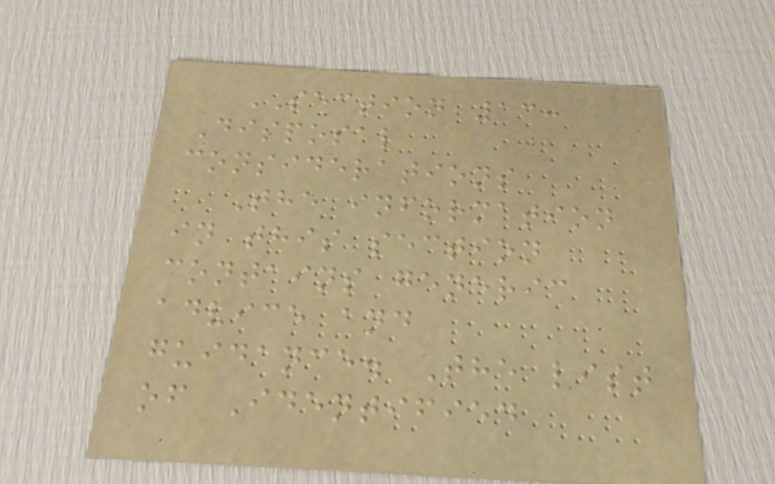SECTION 13:
Disposal
considerations
The information
in this section
contains generic
advice and
guidance. The list
of Identified
